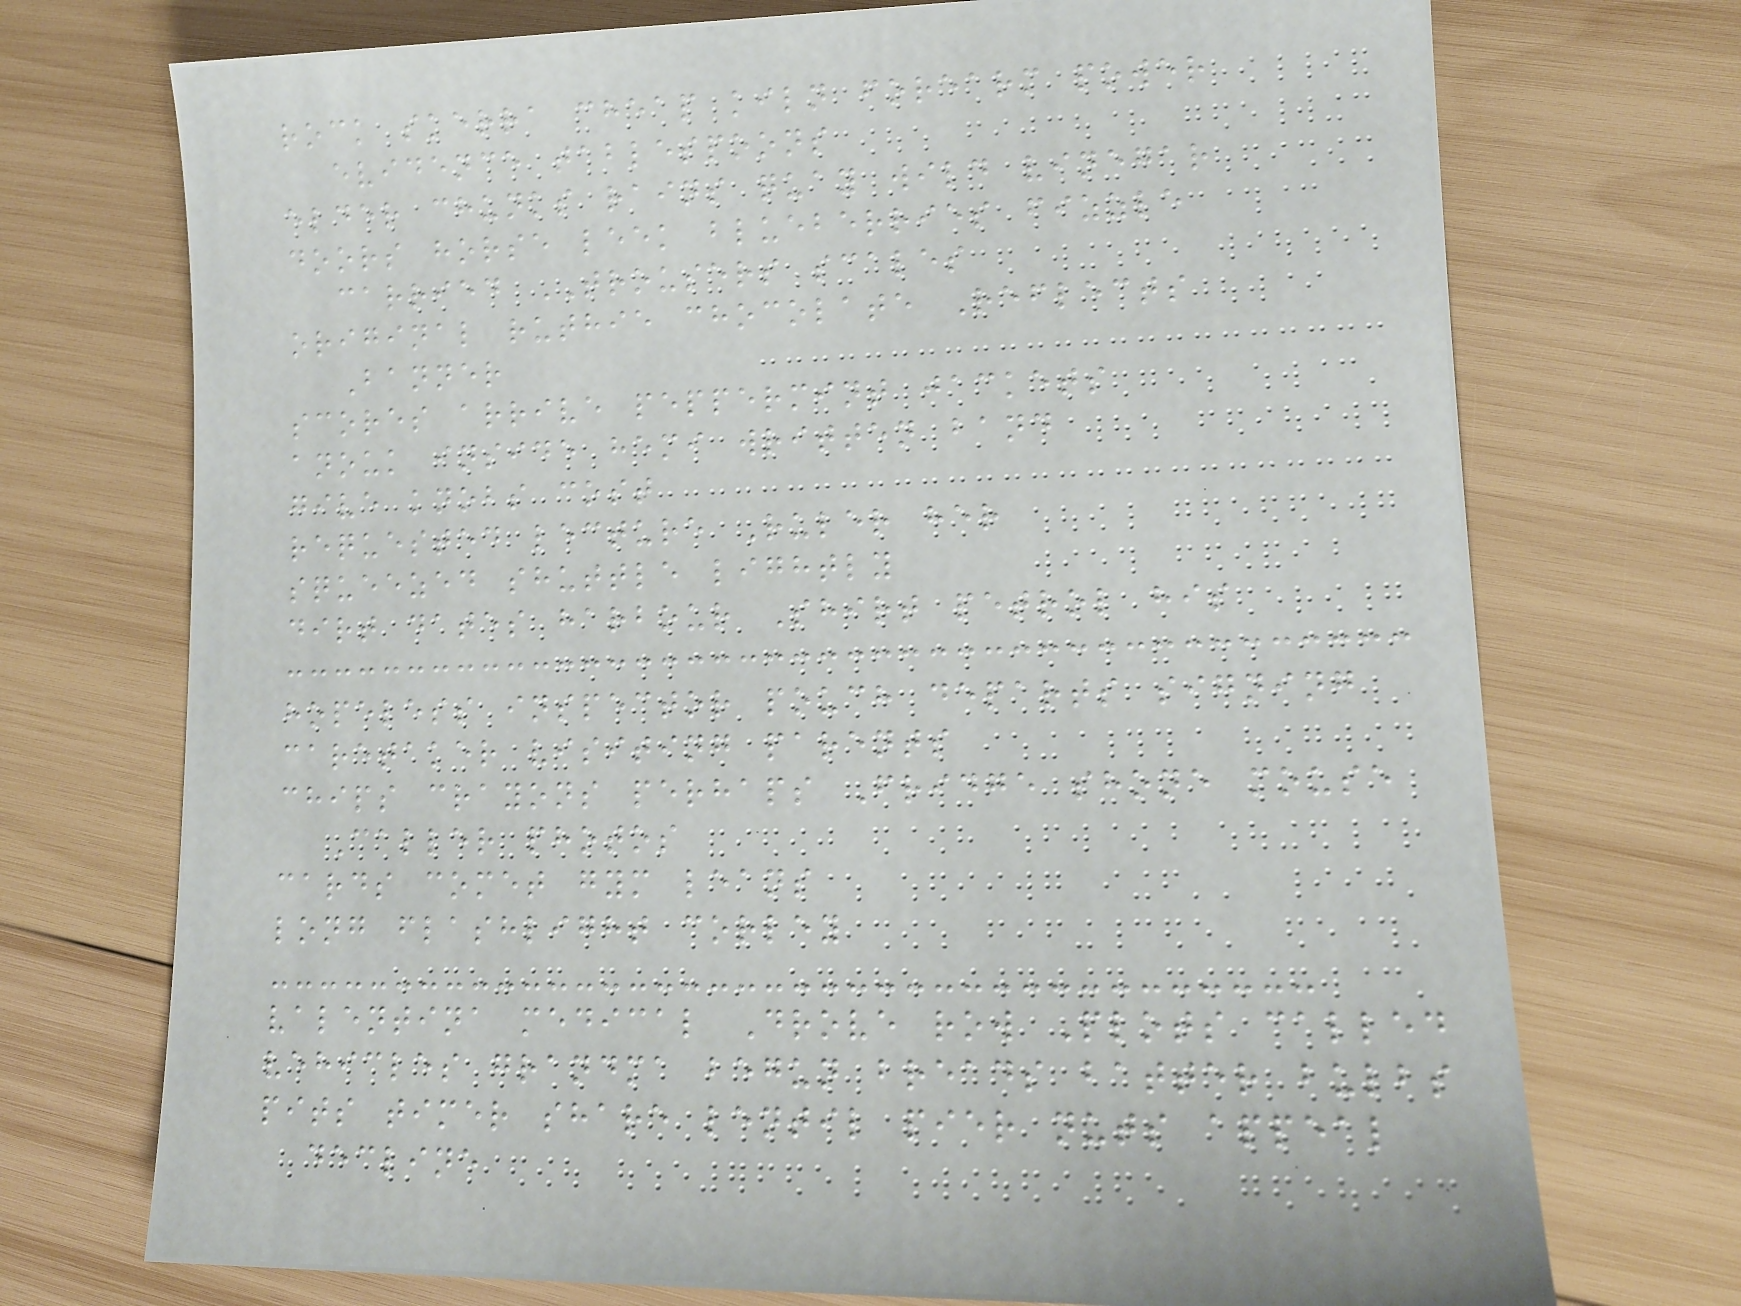rock skerra cheap kiln forearm power
evidence tablespoons
elder chunks rains quay wild vinegar
doors horse leek blueberries fizzle
carried TROUSERS scales
original ruthie chocolate Reflects
Banner
scores arrive peppermint jackets
anouk inside hemi written band
give knobs cost
requested lecture Ruler her
squeezed shuttle lightly
dirt dates harbour Shirt petrol his
hopeless inspector pouch departs signing
caretaker visiting parents
chips crayons perhaps Fridge shone mouse
Caller photos
cards comet gym leans
long flashlight corley
valentina medical Drove row Plots called
vehicles grandma begun breads batter bulbs
pits timer share lentil pier nuts appeal
decline
